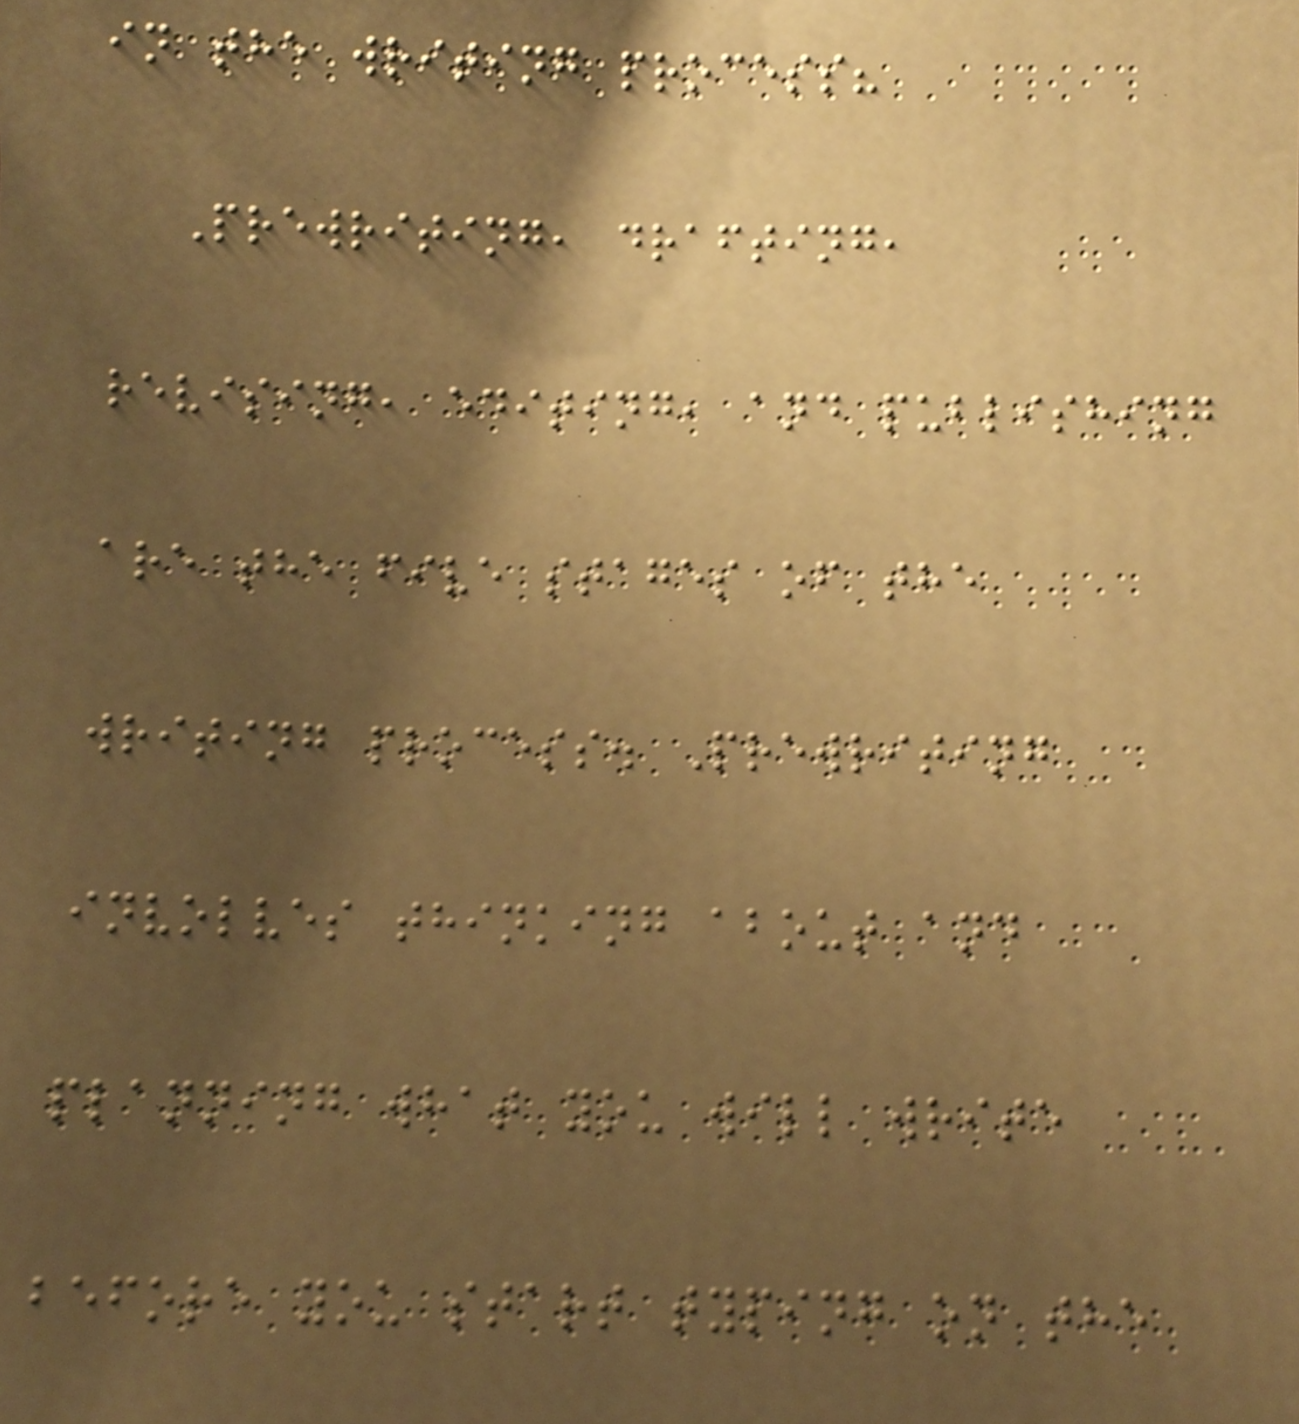in the writing process?
Prewriting, drafting,
revising, editing, and publishing
are the five stages of the
writing process. Prewriting
involves thinking about and
planning what you will write
before you start typing on the
